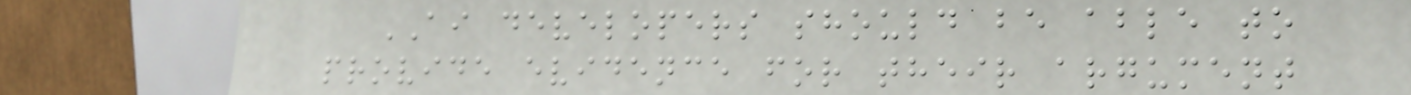AI developers should be able to
provide evidence for their argument
